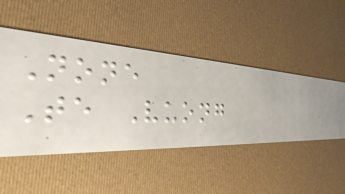None
Te Vuong
